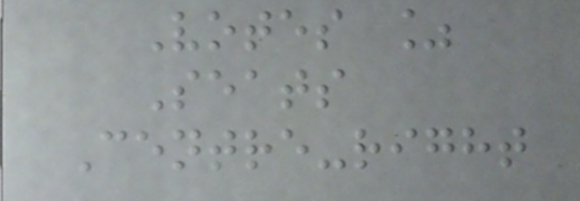Votes %
Seats
Centre-right
